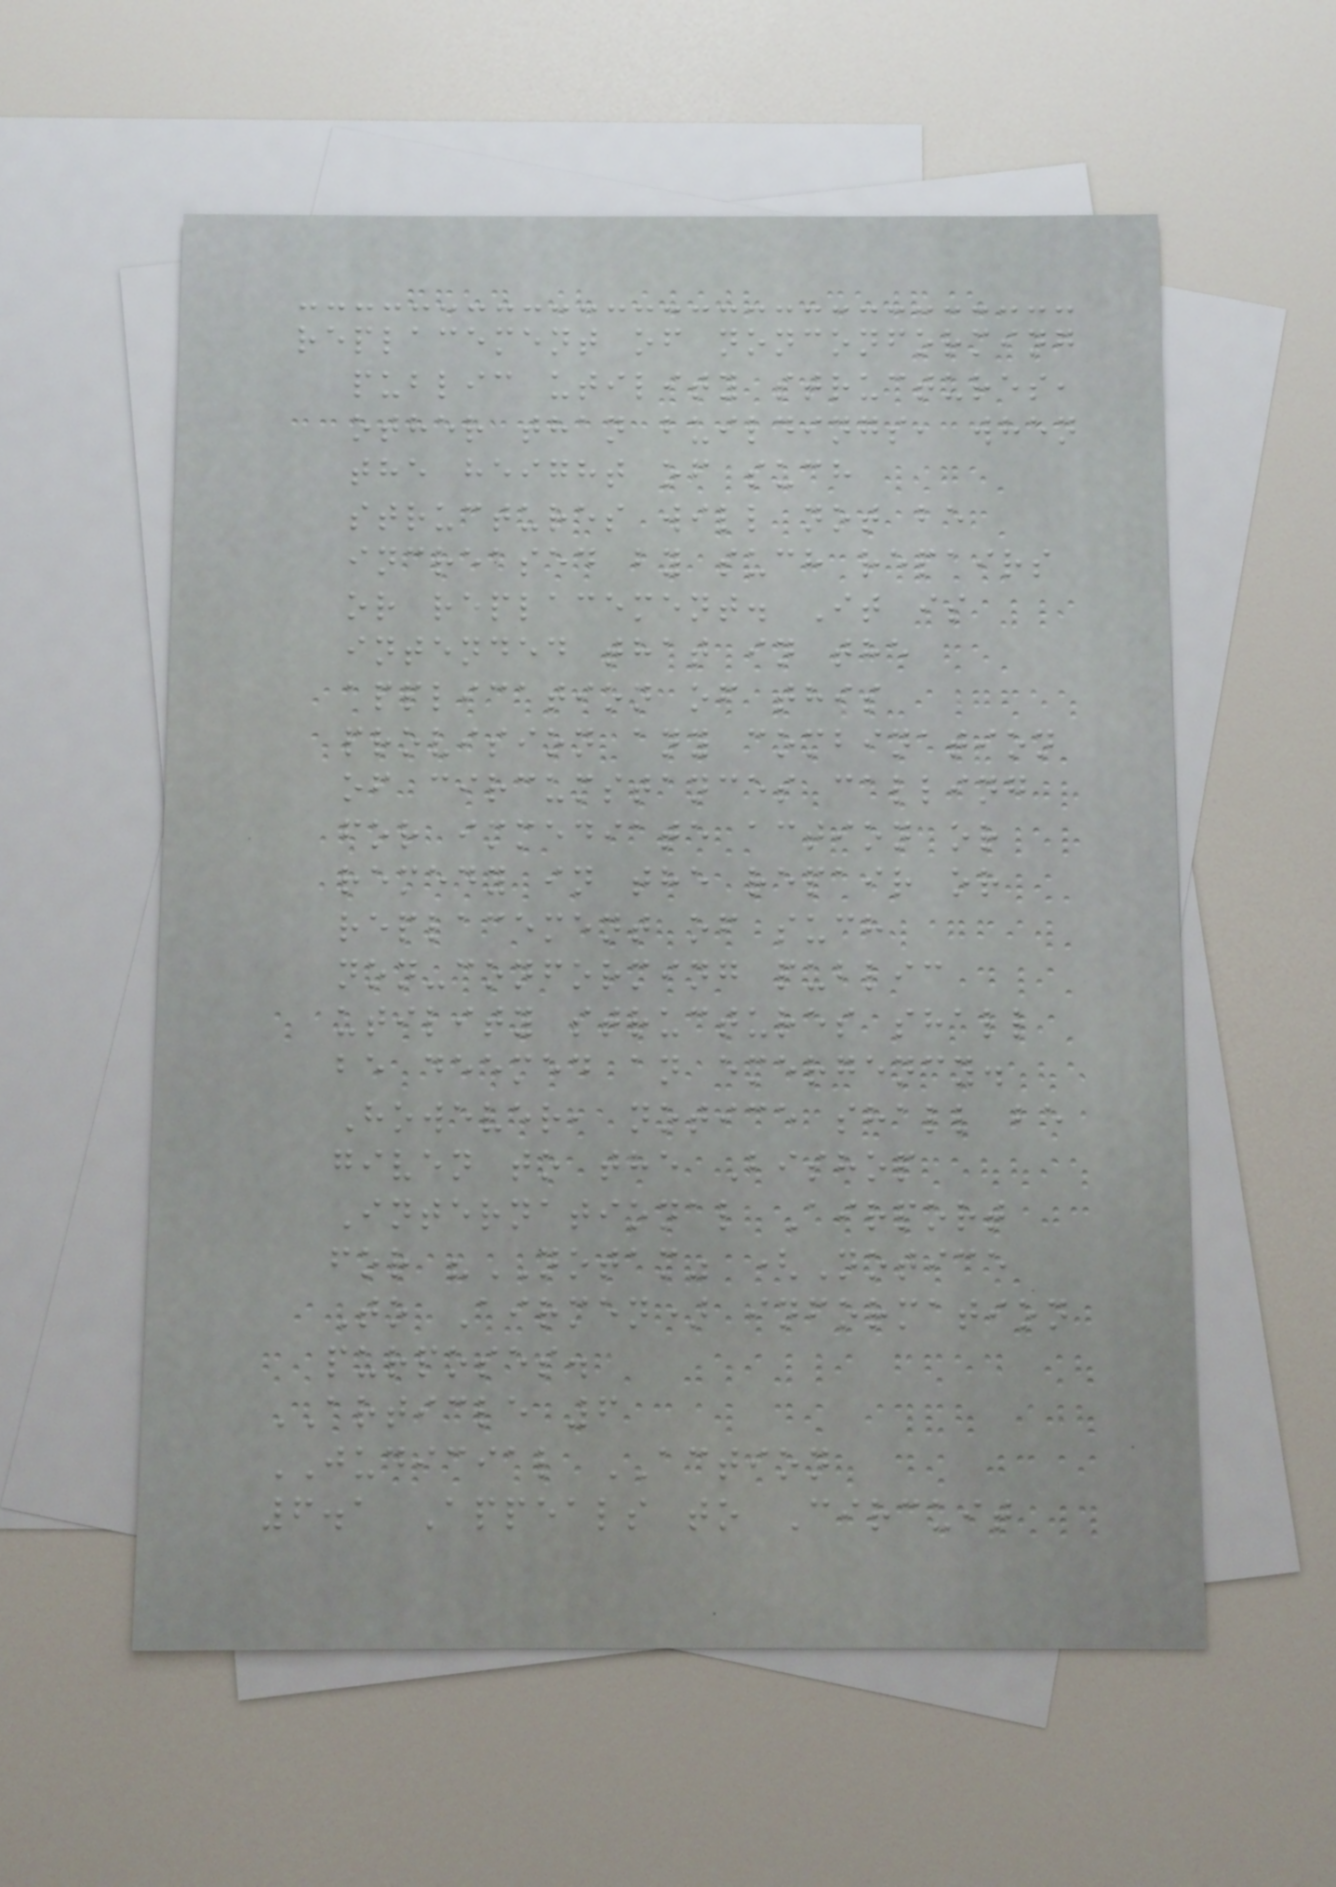replacement of nonconforming
public utility structures,
other than buildings, when
the height of such
structures will not be
increased by such repairs
or replacement. It is
intended that in the
application of this
provision any combination
of circumstances calling
for immediate action or
remedy in the repair or
replacement of such
non-conforming public
utility structures shall
be deemed an emergency.
However, notice shall be
given to the Bishop
International Airport
for "NOTAM" (Notice
To Airmen) information
purposes.
ARTICLE 6
JUDICIAL ACTION
6.1 Appeals to Circuit
